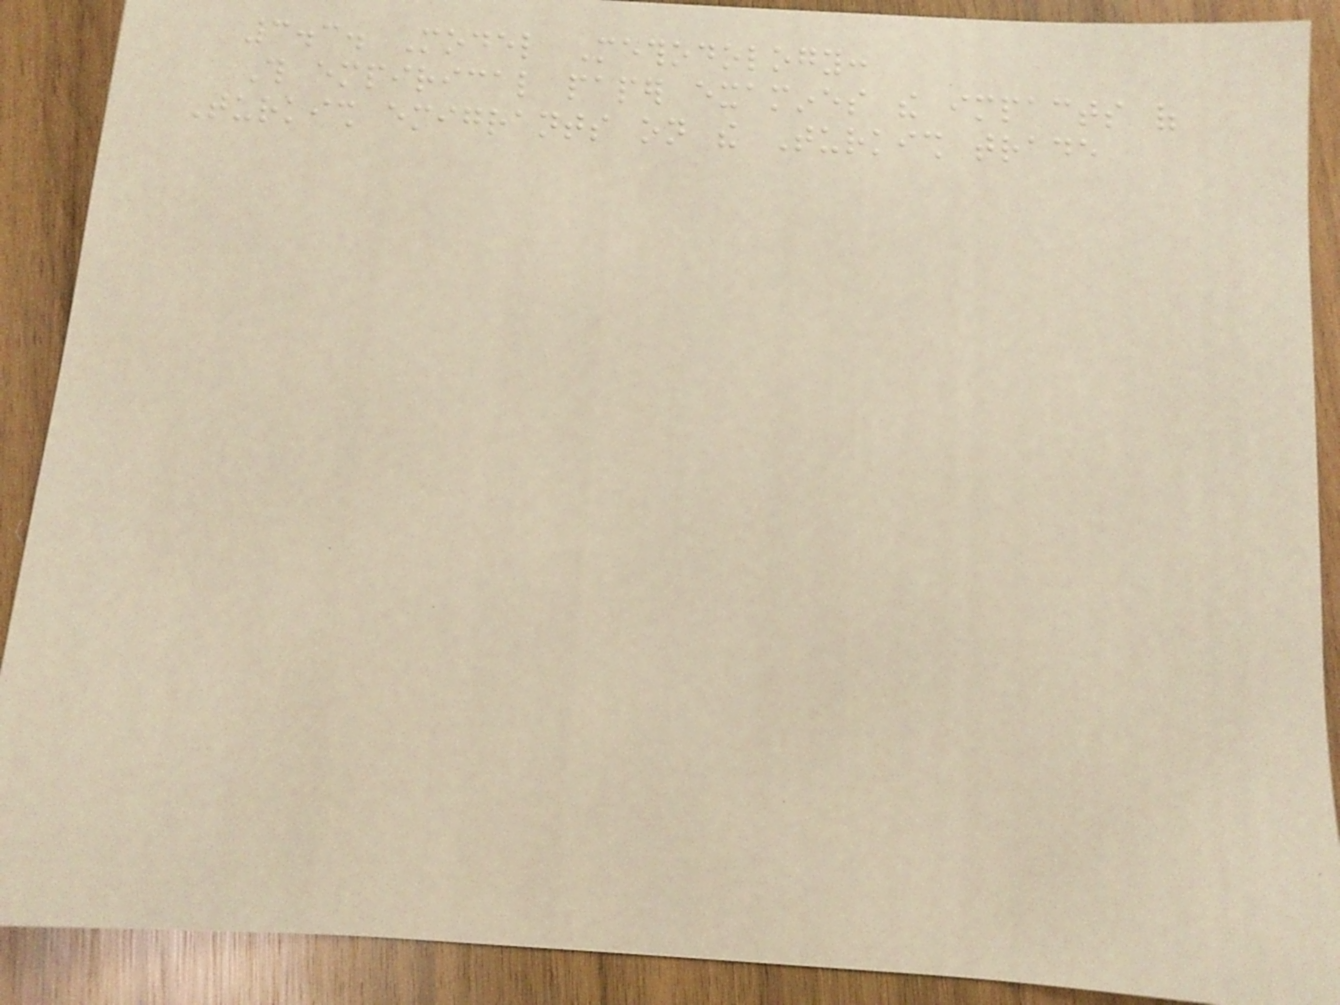3.3. Model Methodology:
This empirical paper examines the impacts of
Turkish emigrants on the Turkish trade
